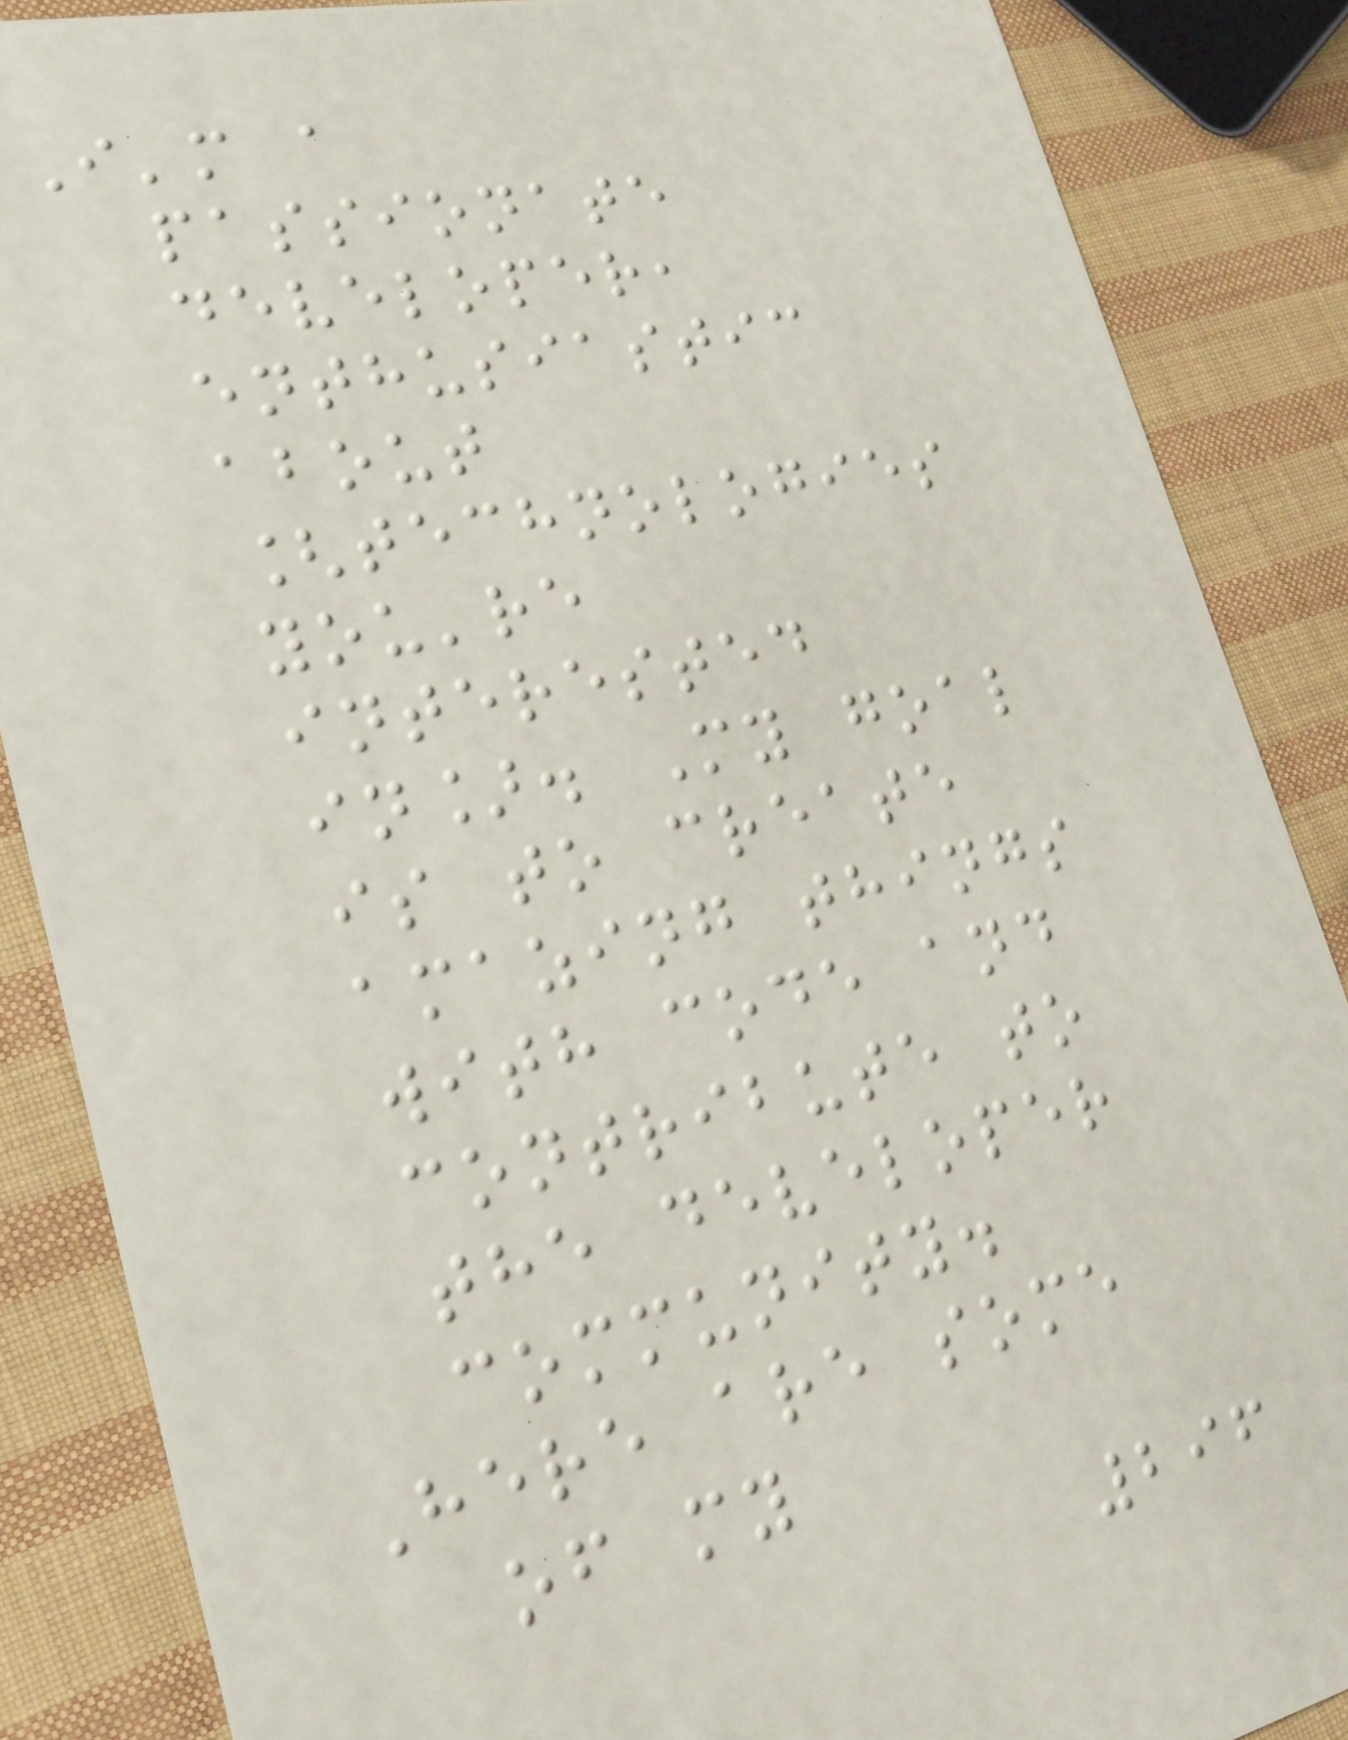I'm a
passionate
developer,
enthusiastic
about
[technologies
you're
interested
in]. My goal
is to create
amazing things
with code and
contribute to
the developer
community.
Here are some
of my
296
